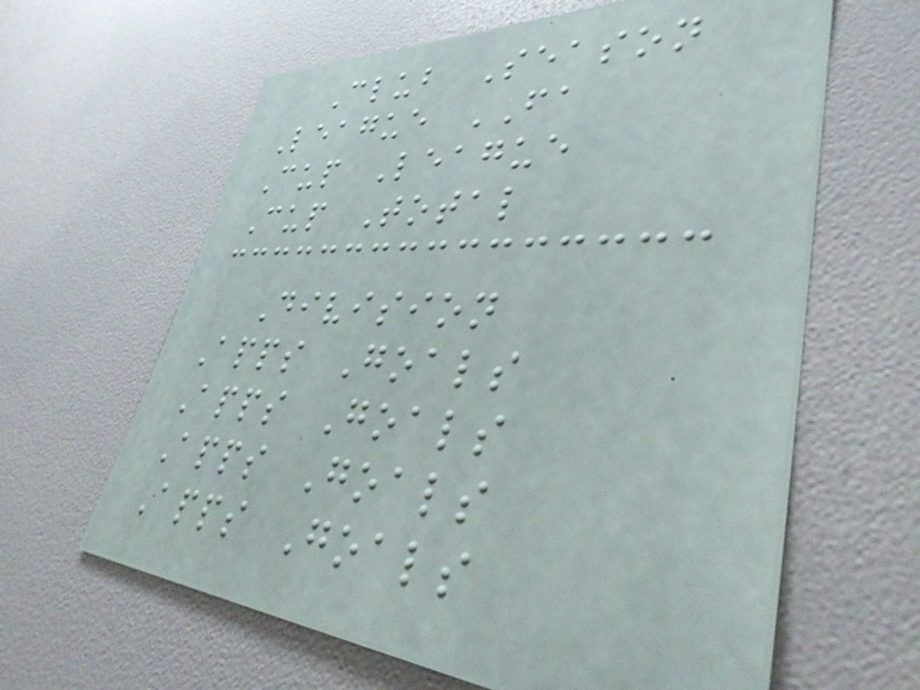Club Season
League FA
Cup League
Cup Total
Division
Apps Goals
Apps Goals
Apps Goals
Apps Goals
